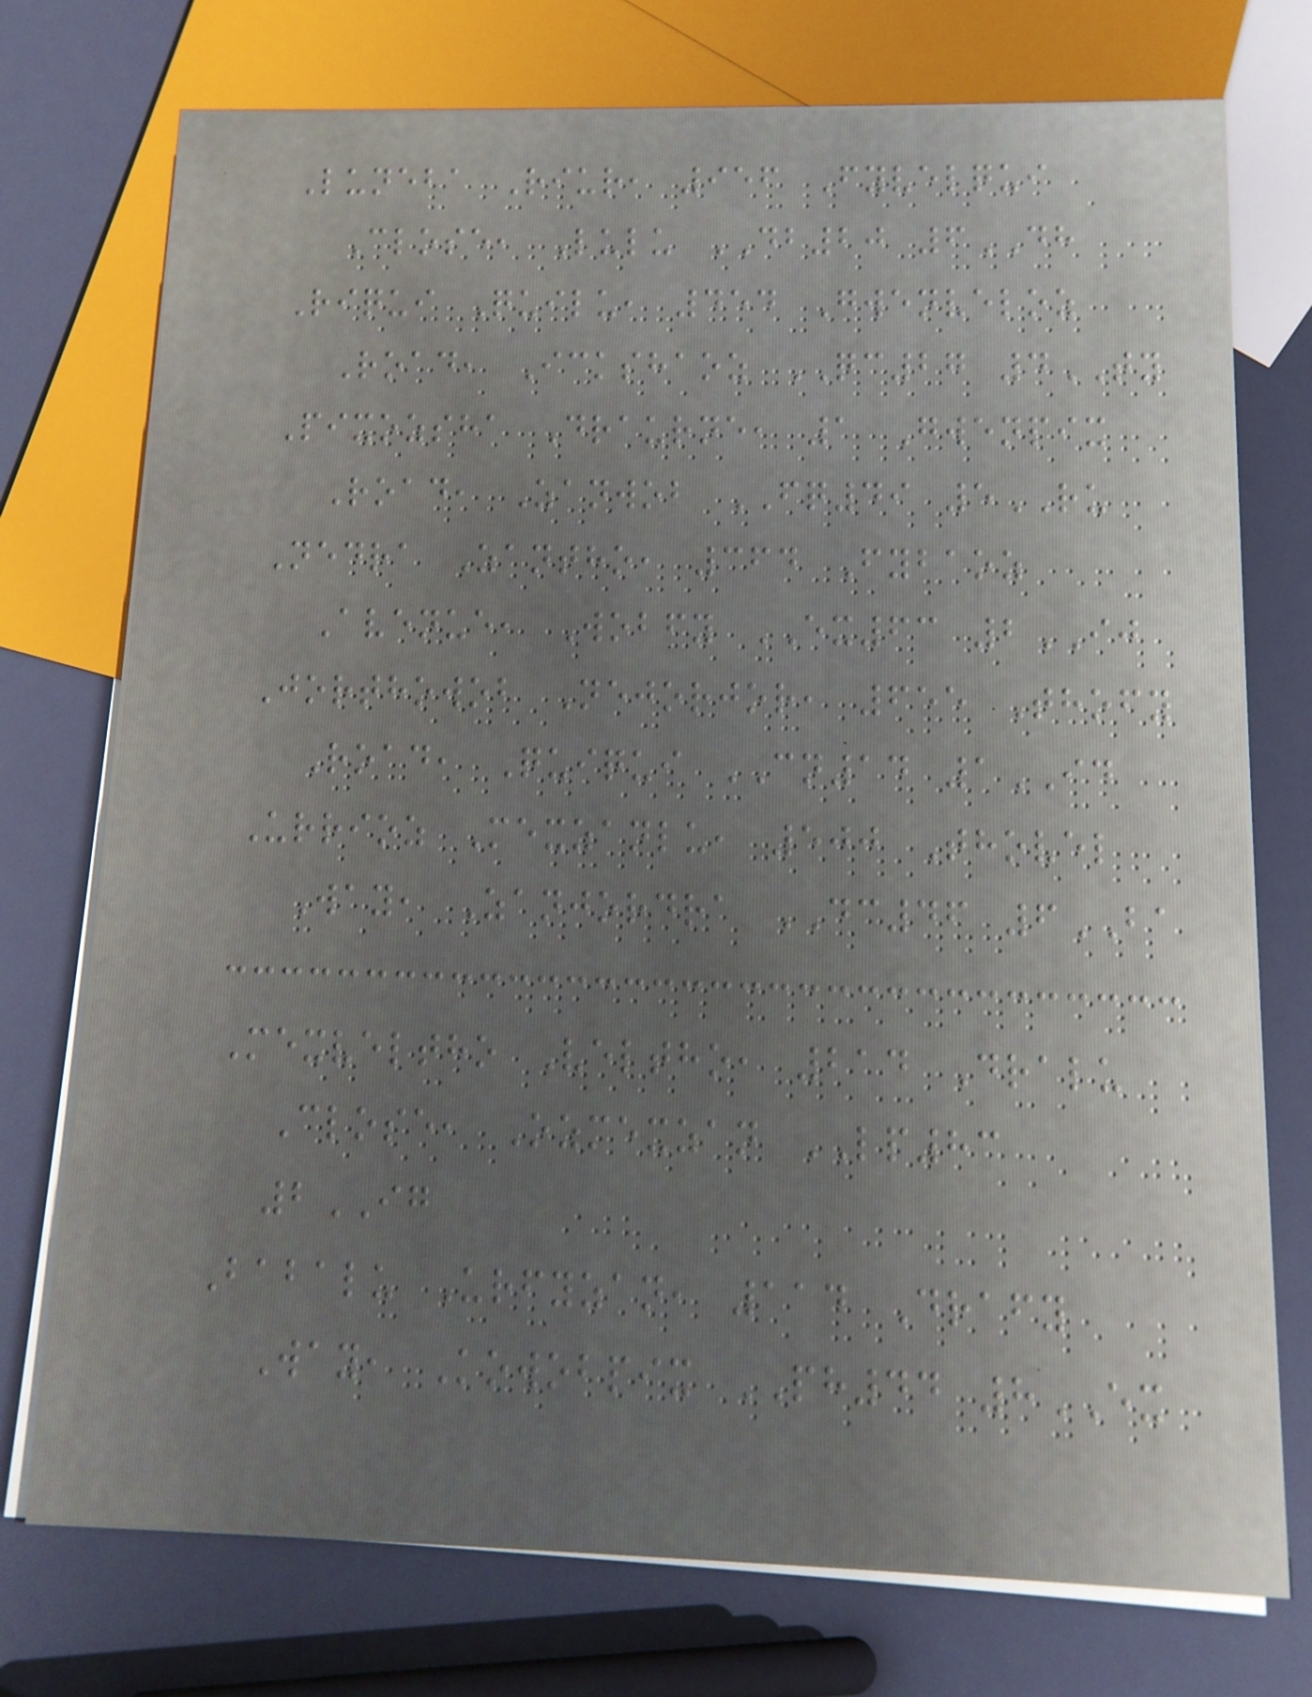Luneba Riur, 956 Fyvelqui
Close, Lulu DB20 6DH
Riqui Quilu, 454 Gwenveloz
Road, Ickshaoz QC27 4TY
Pixozsha Draurne, 1 Gwenpix
Road, Zanwob FQ49 5RU
Nedra Zantho, 364 Fybaoz
Avenue, Wobfy EX63 2IJ
Jorthowob Nejorjor, 655 Thofy
Road, Quiqui CN14 1ID
Urrioz Mexzanlu, 500 Thovel
Way, Zanjordra DC46 6BA
Mexveltho Veltho, 214 Dralu
Close, Ozmexzan LP83
2IG
Babalu Urfyzan, 114 Drafy
Way, Kowobpix PH44 8EX
